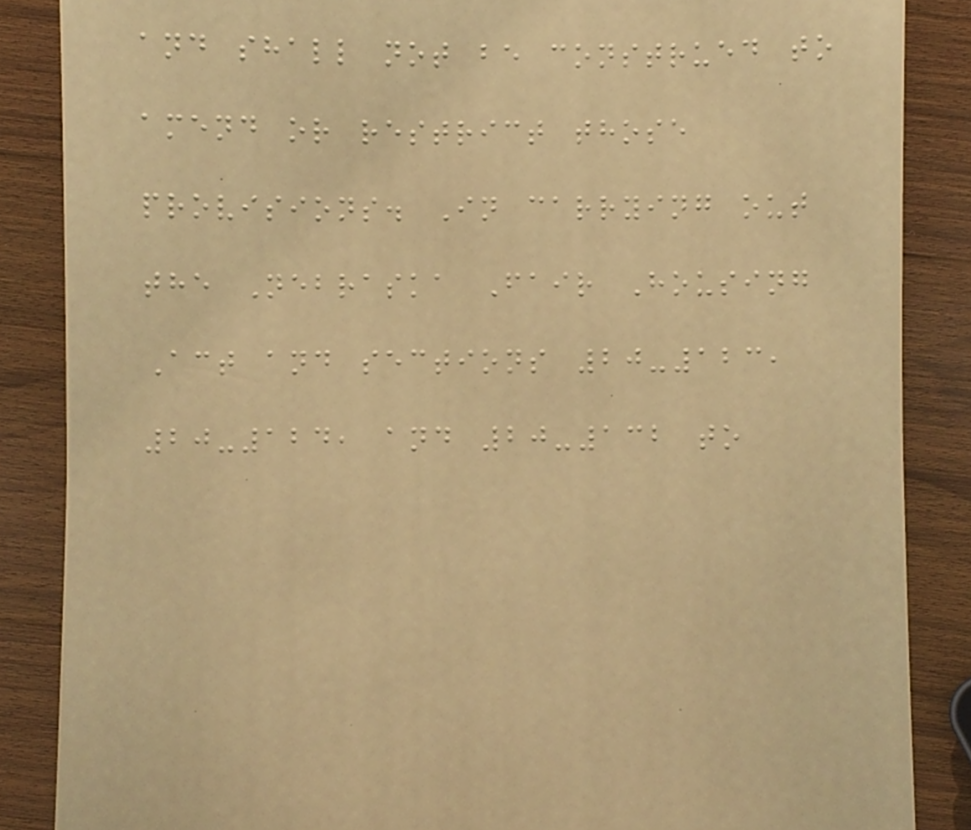and shall not be construed to
amend or restrict those
provisions. In carrying out
the Nebraska Fair Housing
Act and sections 20-123,
20-124, and 20-132 to
